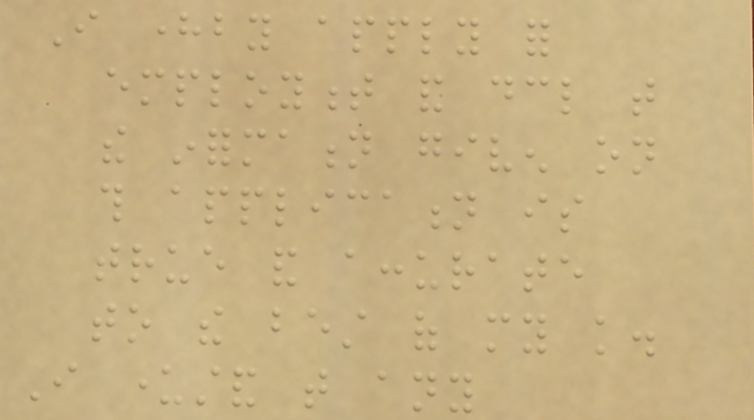I hereby apply for
employment and declare that
the information given on
this application is
true and accurate
to the best of my knowledge.
I understand that any
